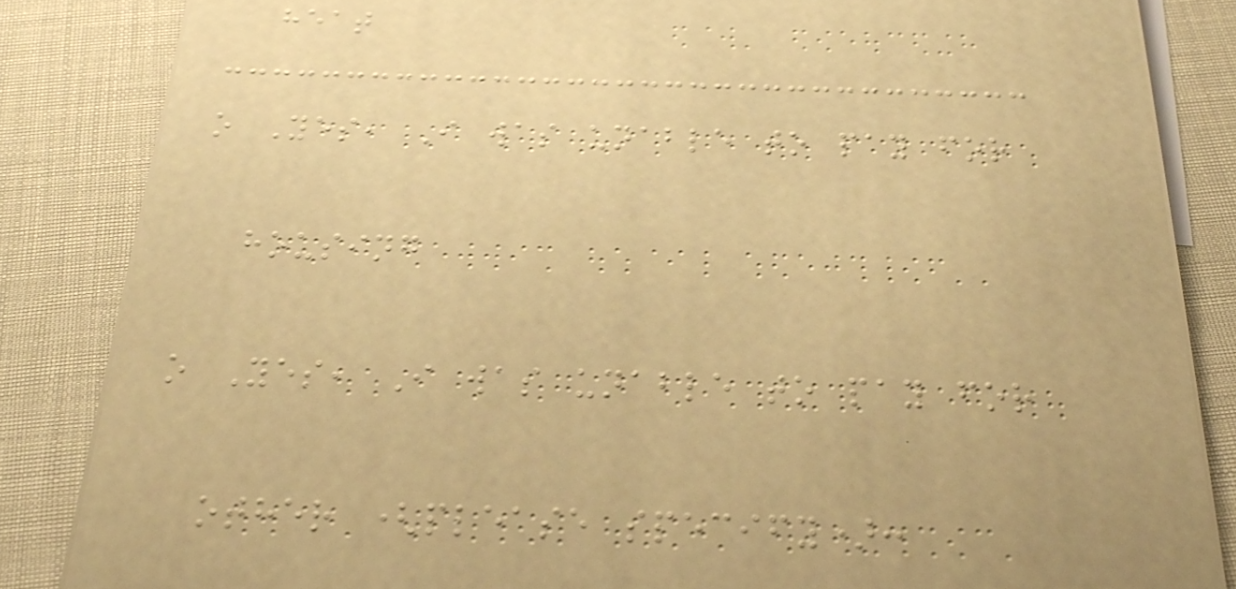heat
o Yes, I was unable to pay for
housing
o Yes, I was unable to pay for
other (please specify):
